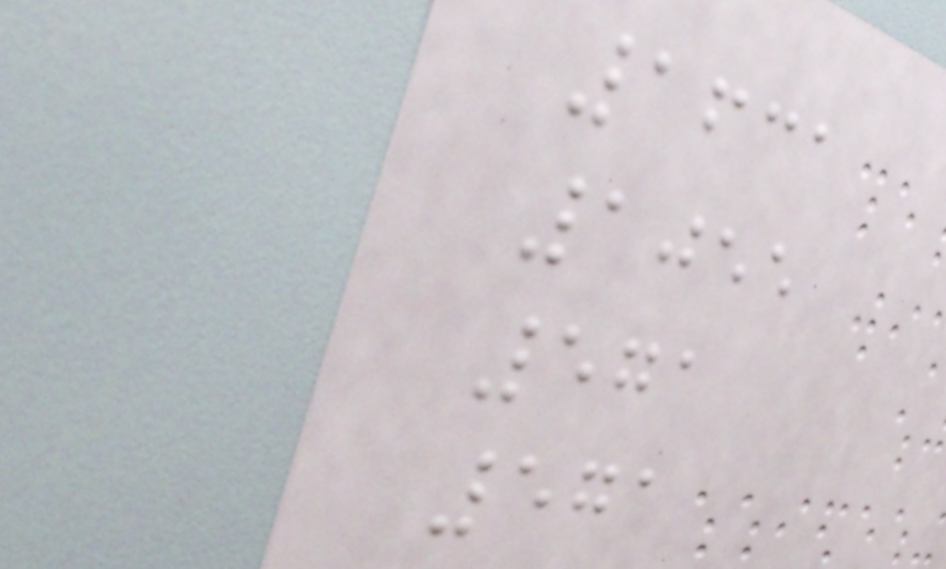1631
1055
571
571
